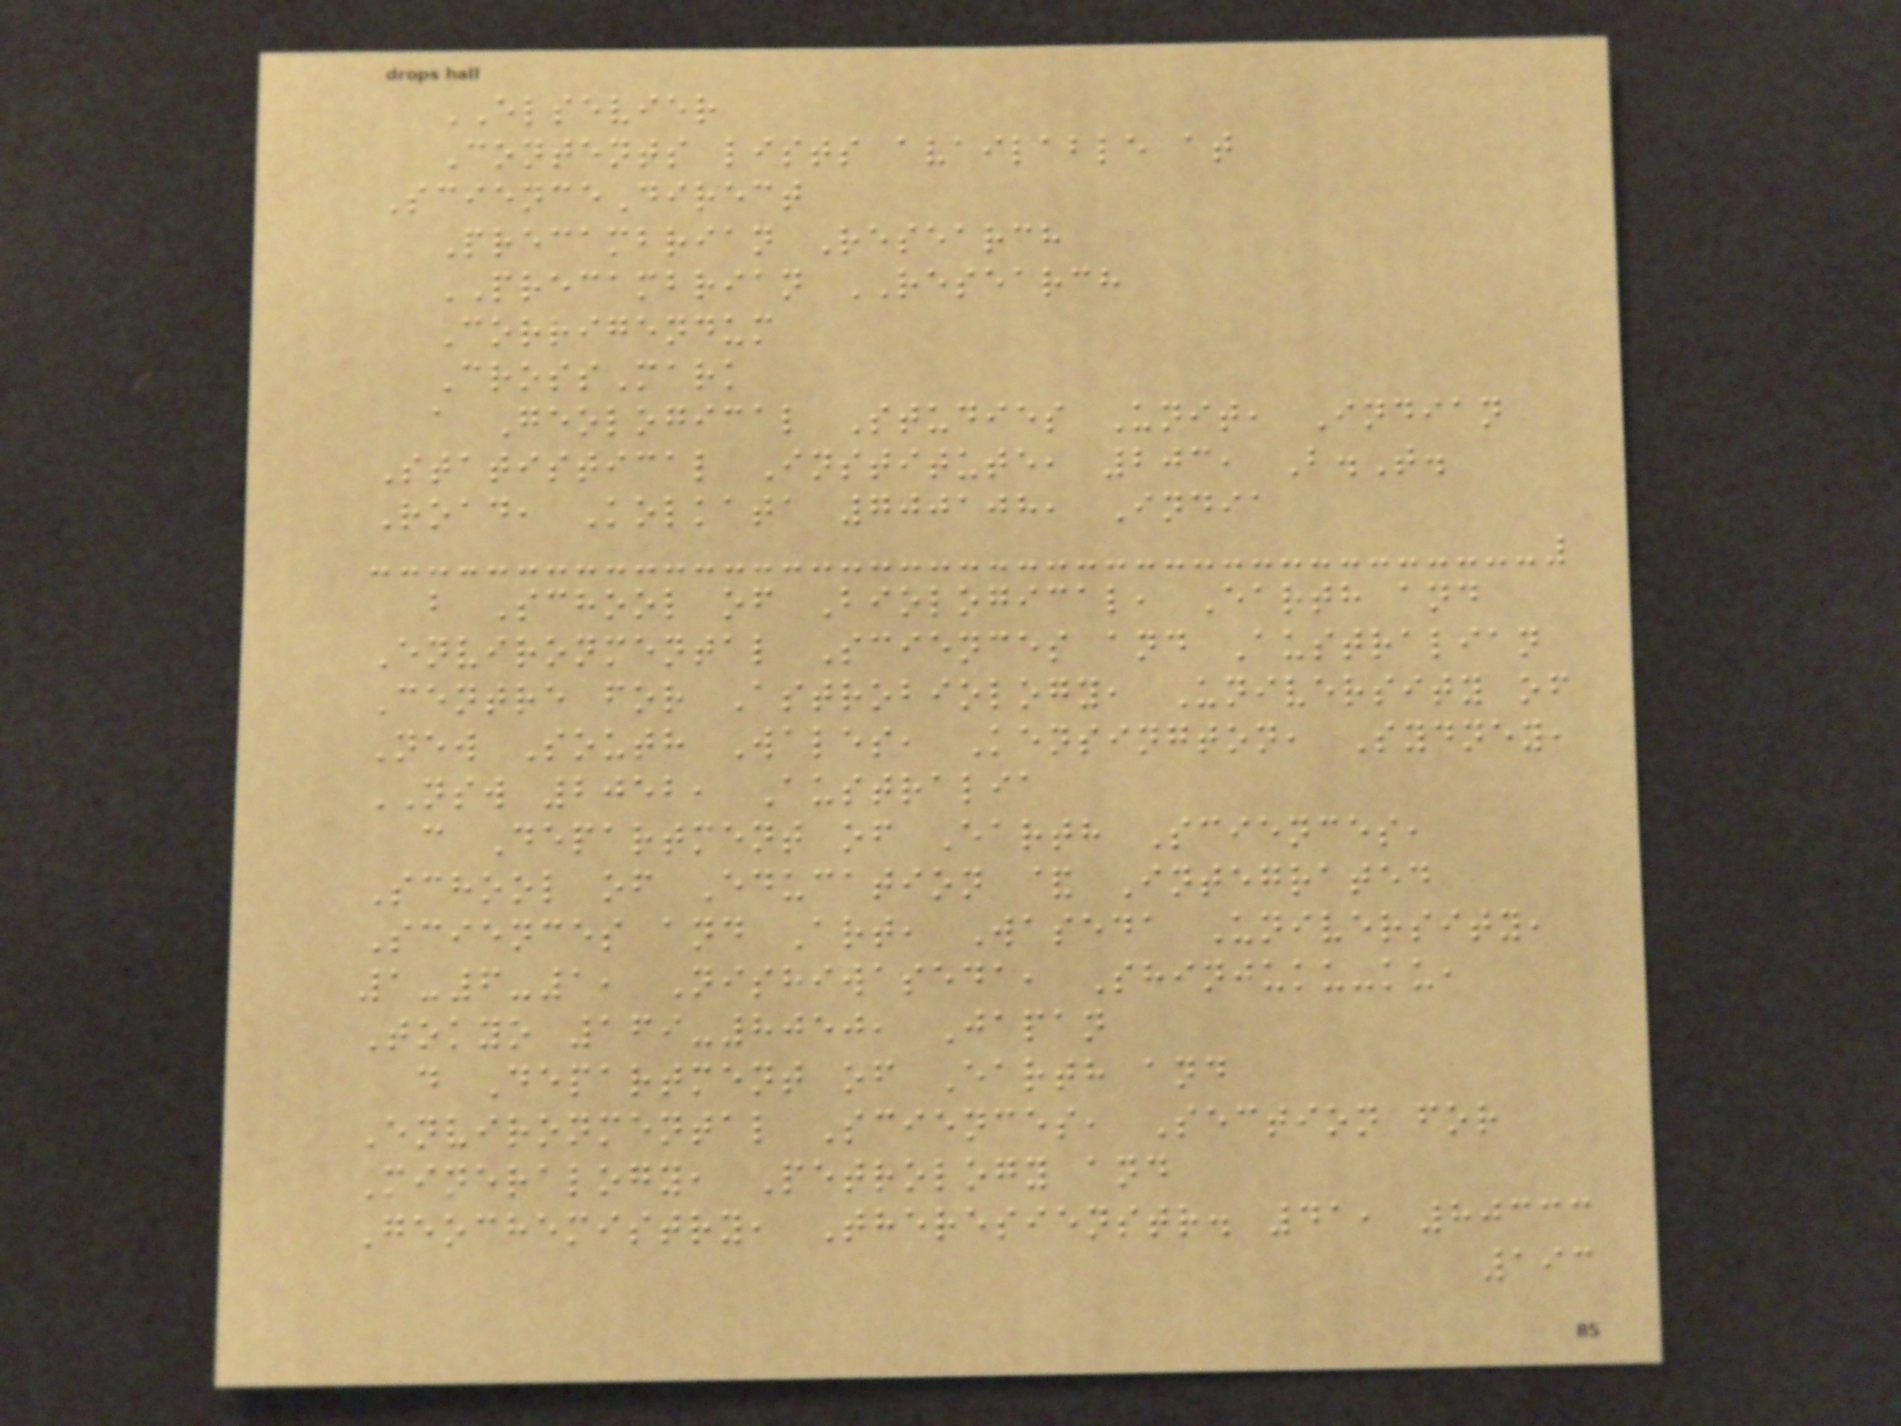ELSEVIER
Contents lists available at
ScienceDirect
Precambrian Research
PRECAMBRIAN RESEARCH
Corrigendum
CrossMark
a Geological Studies Unit, Indian
Statistical Institute, 203, B.T.
Road, Kolkata 700108, India
b School of Biological, Earth and
Environmental Sciences and Australian
Centre for Astrobiology, University of
New South Wales, Kensington, Sydney,
NSW 2052, Australia
c Department of Earth Sciences,
School of Education & Integrated
Sciences and Art, Waseda University,
1-6-1, Nishiwaseda, Shinjuku-ku,
Tokyo 169-8050, Japan
d Department of Earth and
Environmental Sciences, Section for
Mineralogy, Petrology and
Geochemistry, Theresienstr. 41, 80333
193
